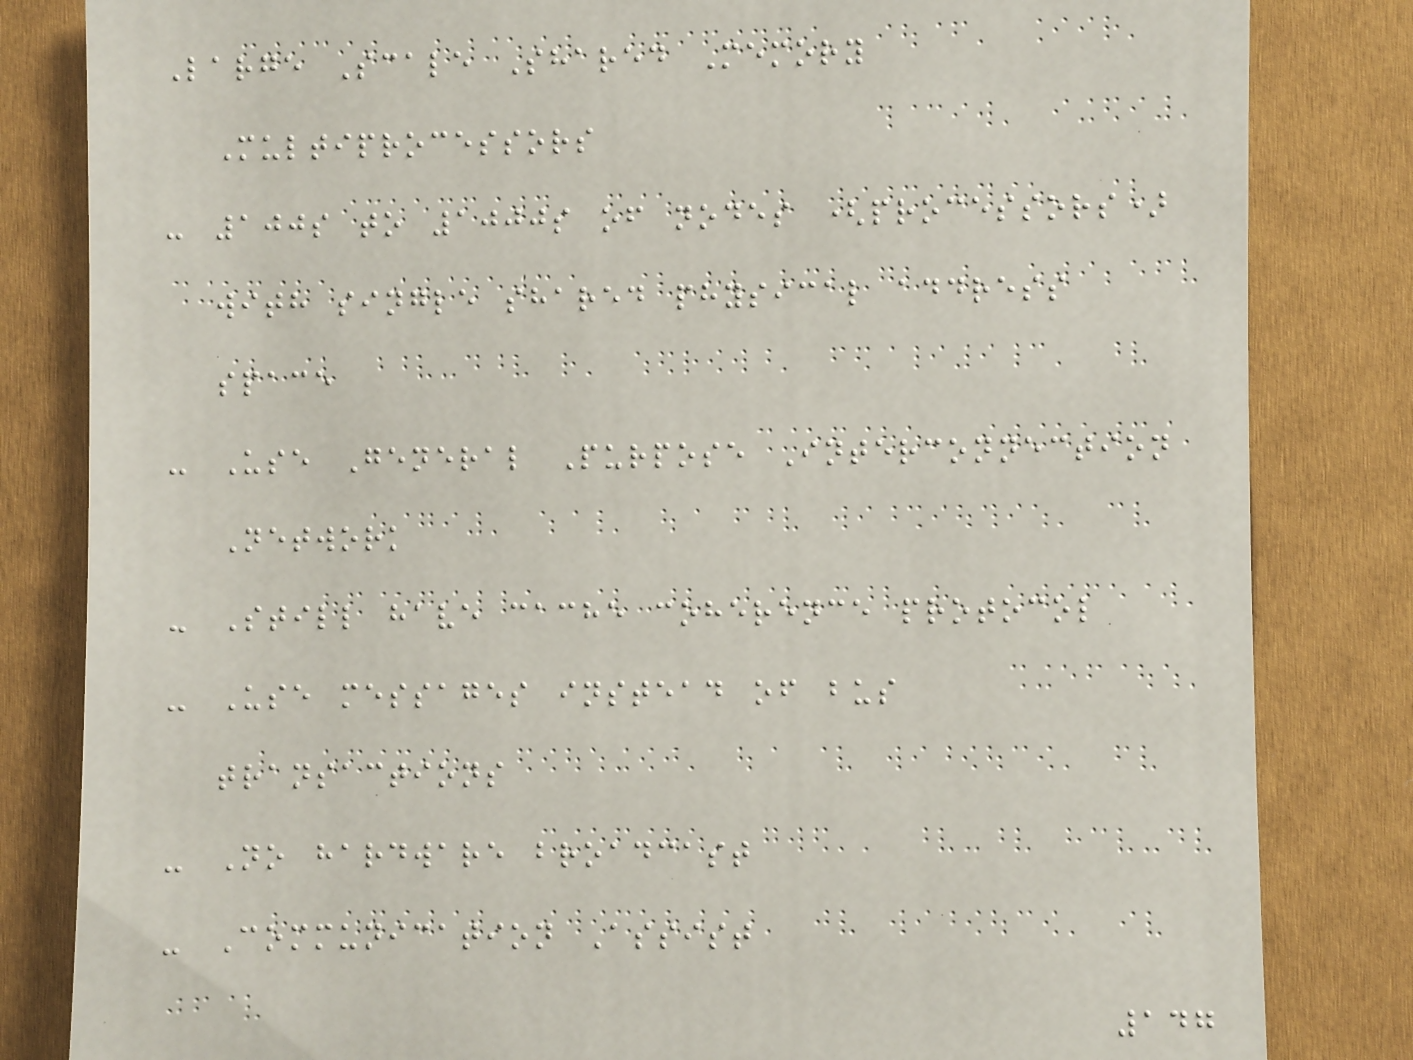Large Scale Shared Memory
Multiprocessors
- 100s to 1000s of nodes (processors)
with single shared physical address
space
- Use General Purpose Interconnection
Network
- Still have cache coherence protocol
- Use messages instead of bus
transactions
- No hardware broadcast
- Communication Assist
147
